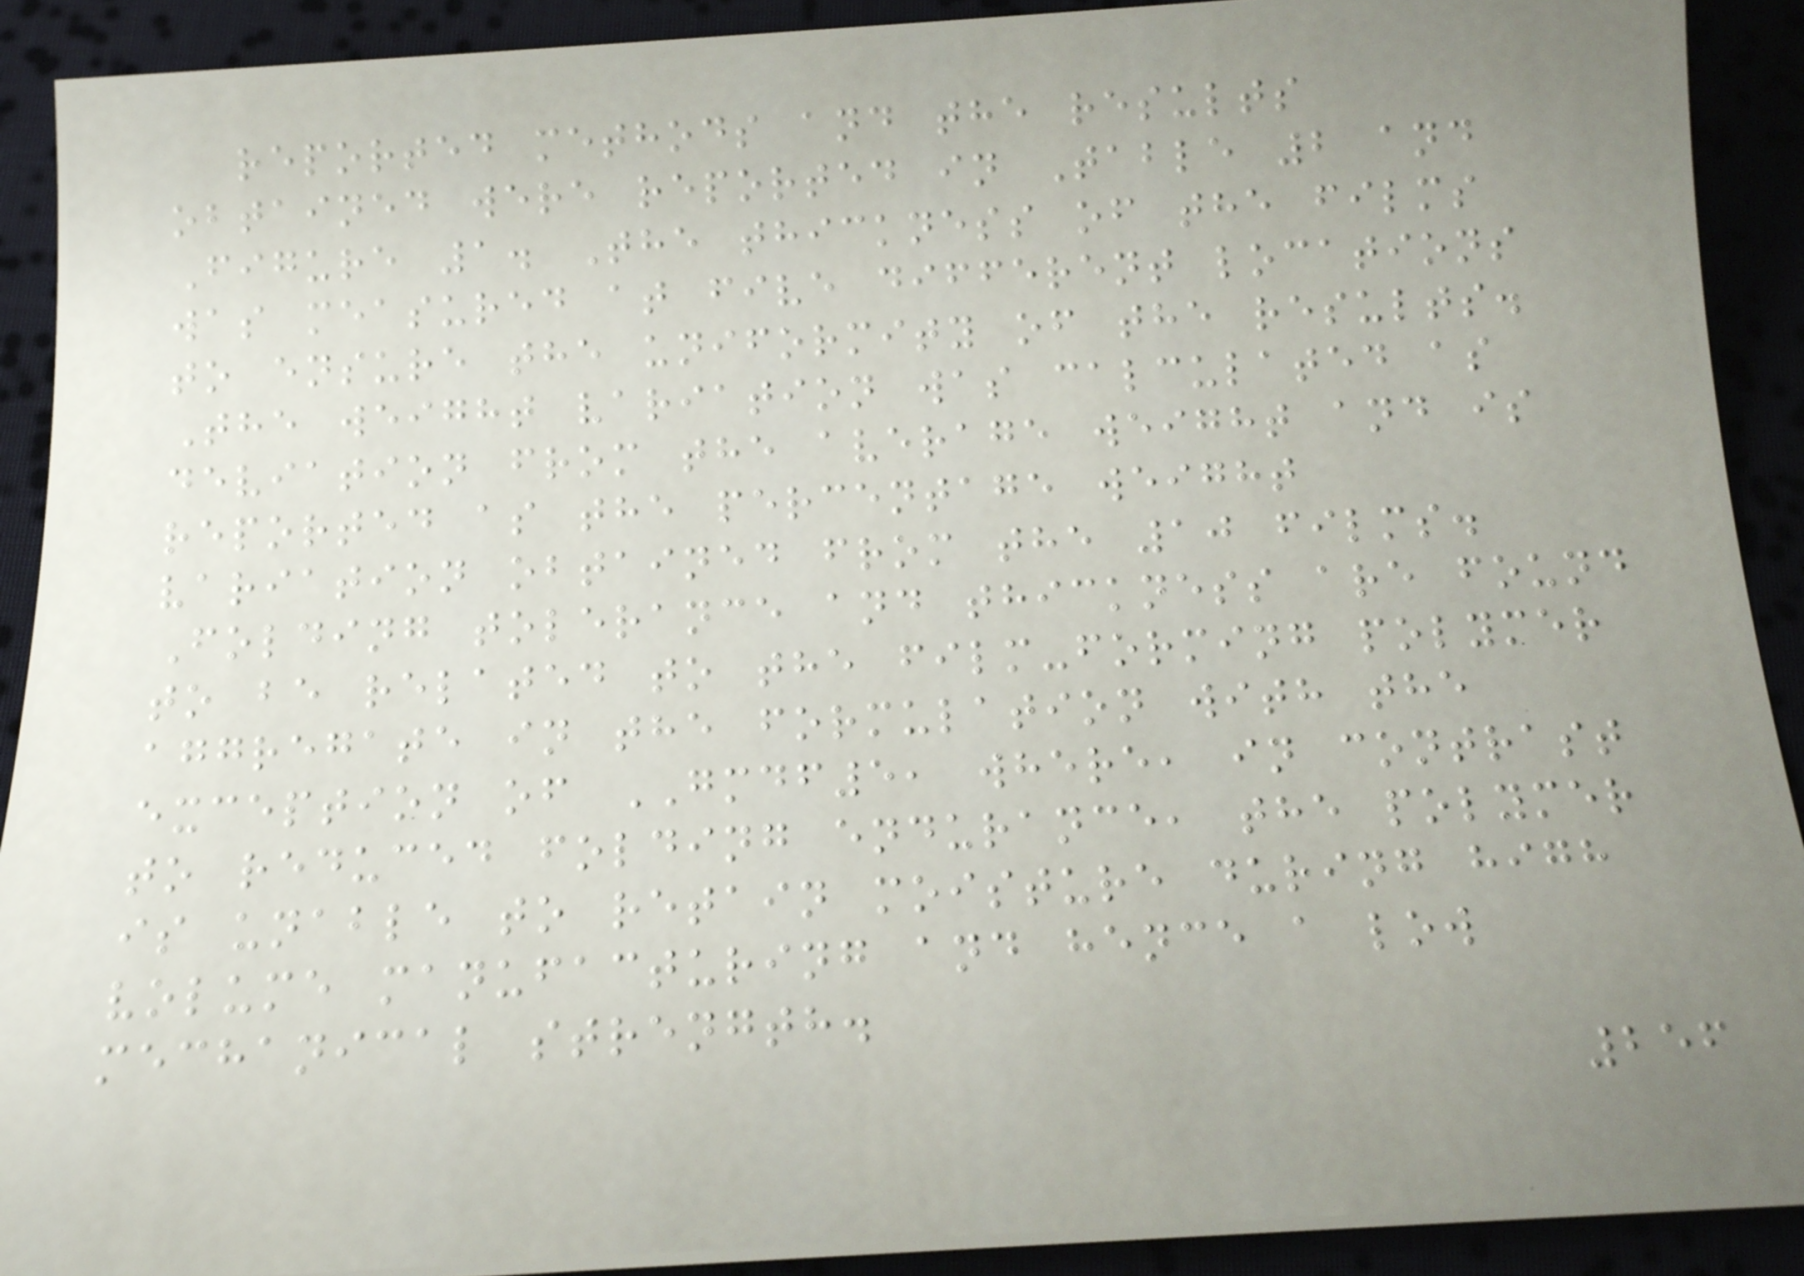reported methods and the results
obtained were reported in Table 2 and
Figure 1. The thickness of the films
was measured at five different locations
to ensure the uniformity of the results.
The weight variation was calculated as
deviation from the average weight and is
reported as the percentage weight
variation obtained from the 10 films.
Folding tolerance and thickness are found
to be related to the film-forming polymer
aggregate in the formulation with the
exception of GMDF5, where, in contrast
to reduced folding endurance, the polymer
is unable to retain moisture during high
volume manufacturing and hence a low
mechanical strength.
256
